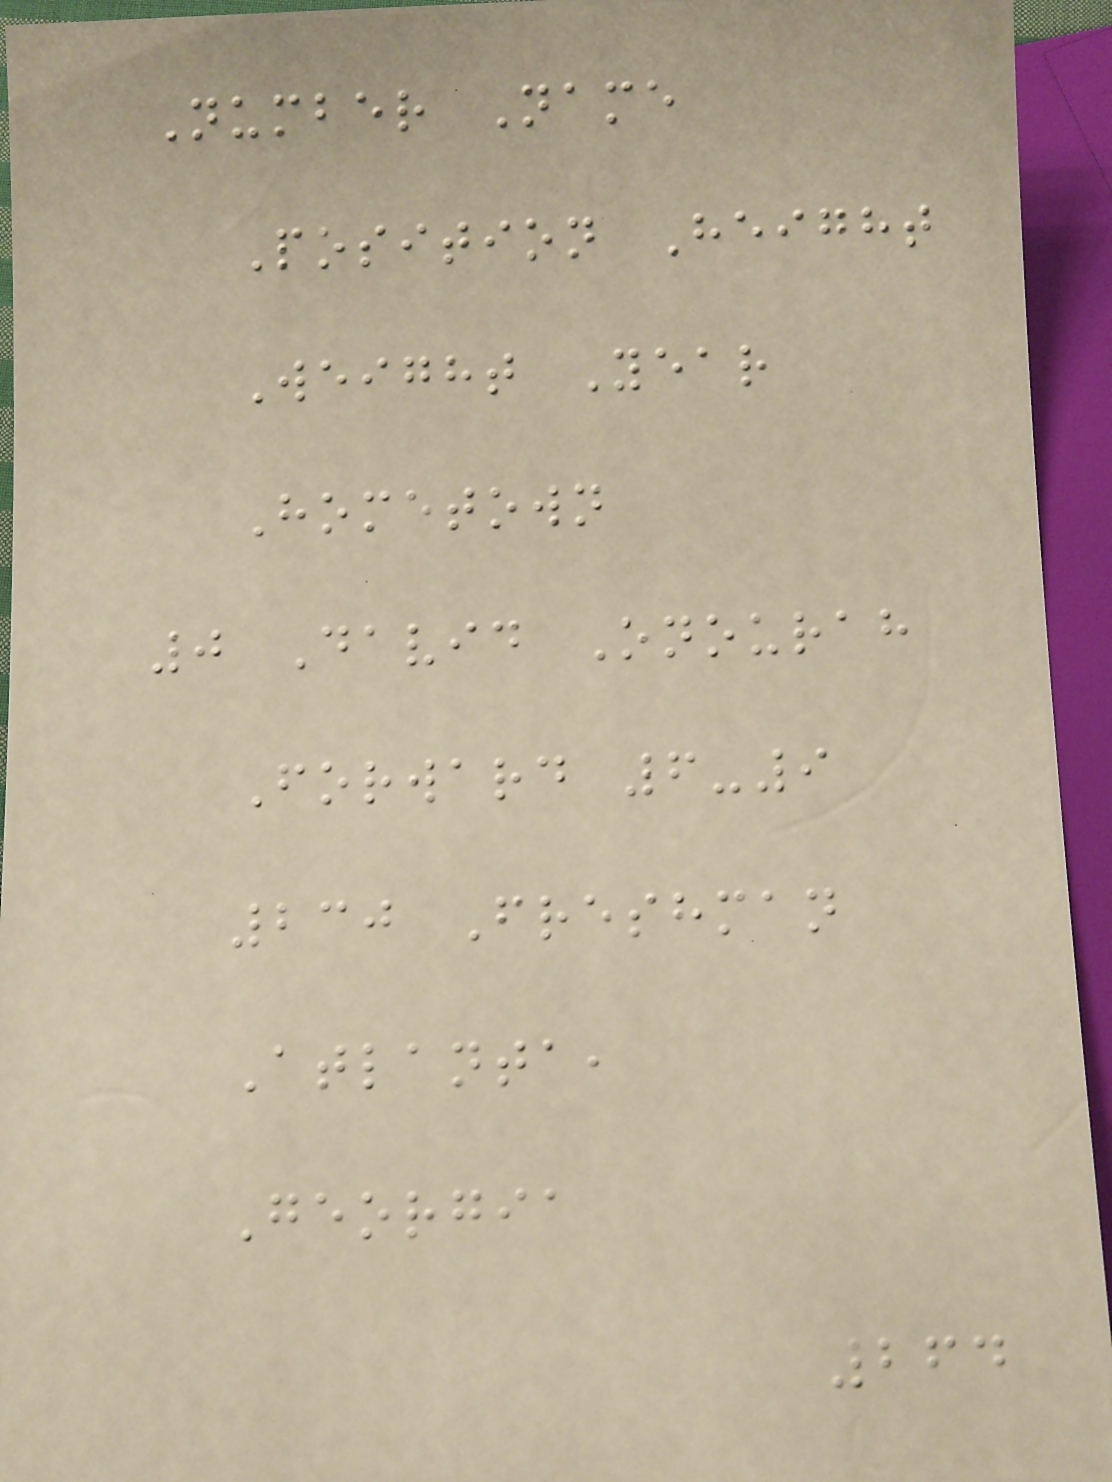Number Name
Position Height
Weight Year
Hometown
0 David Onourah
Forward 6-9
230 Freshman
Atlanta,
Georgia
264
